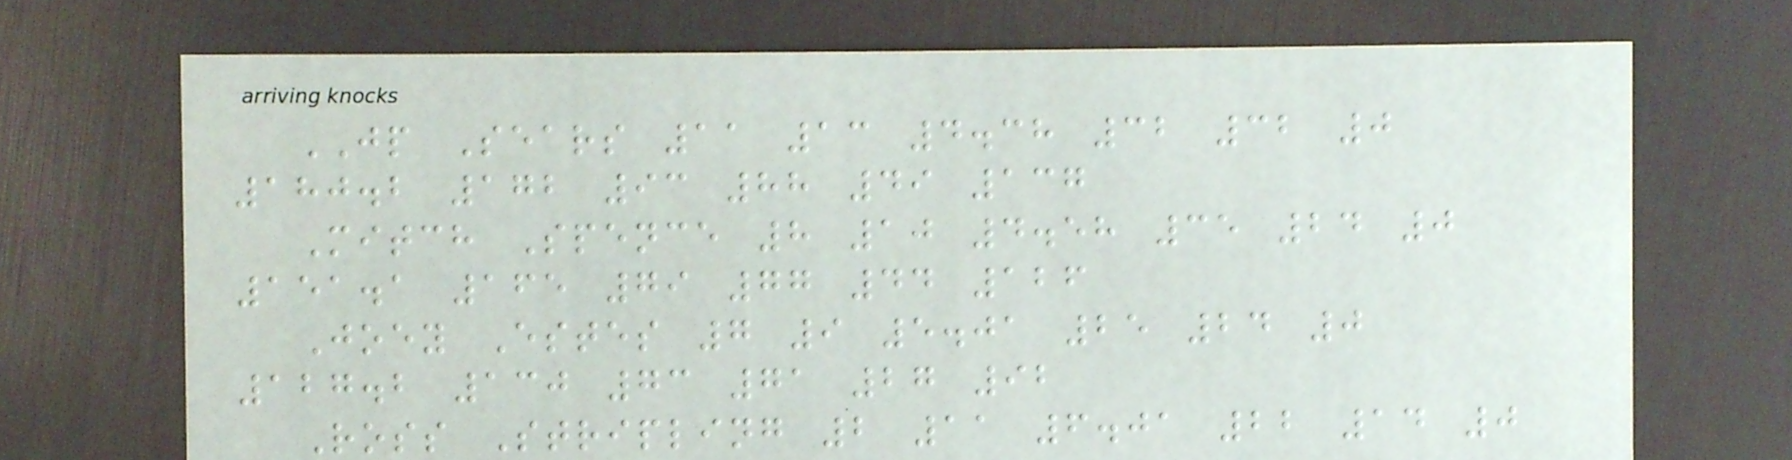JP Sears 11 13 4.38 32 32 0
180.2 172 93 88 49 137
Mitch Spence 8 10 4.58 35 24 0
151.1 165 79 77 44 126
Joey Estes 7 9 5.01 25 24 0
127.2 130 73 71 27 92
Ross Stripling 2 11 6.01 22 14 0
